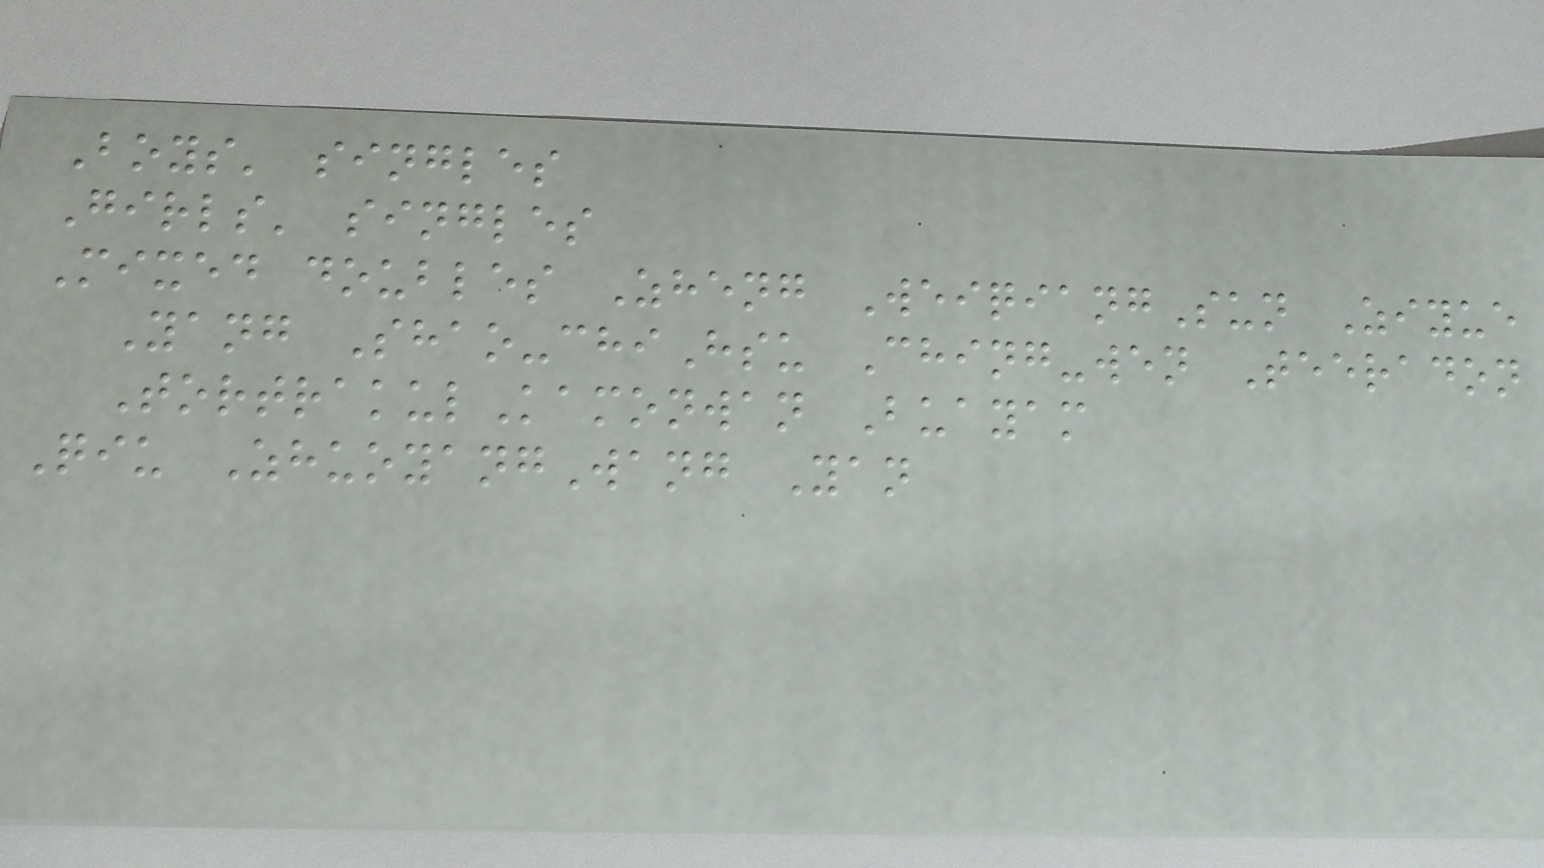Boys' singles
Girls' singles
Mixed doubles Zheng WeiqiangSun Ziyue
Yang Shao-chiHsu Ching-wen Teeradon
TortrakulKamonwan Buayam
Qiu ZhuoyangWang Yan
